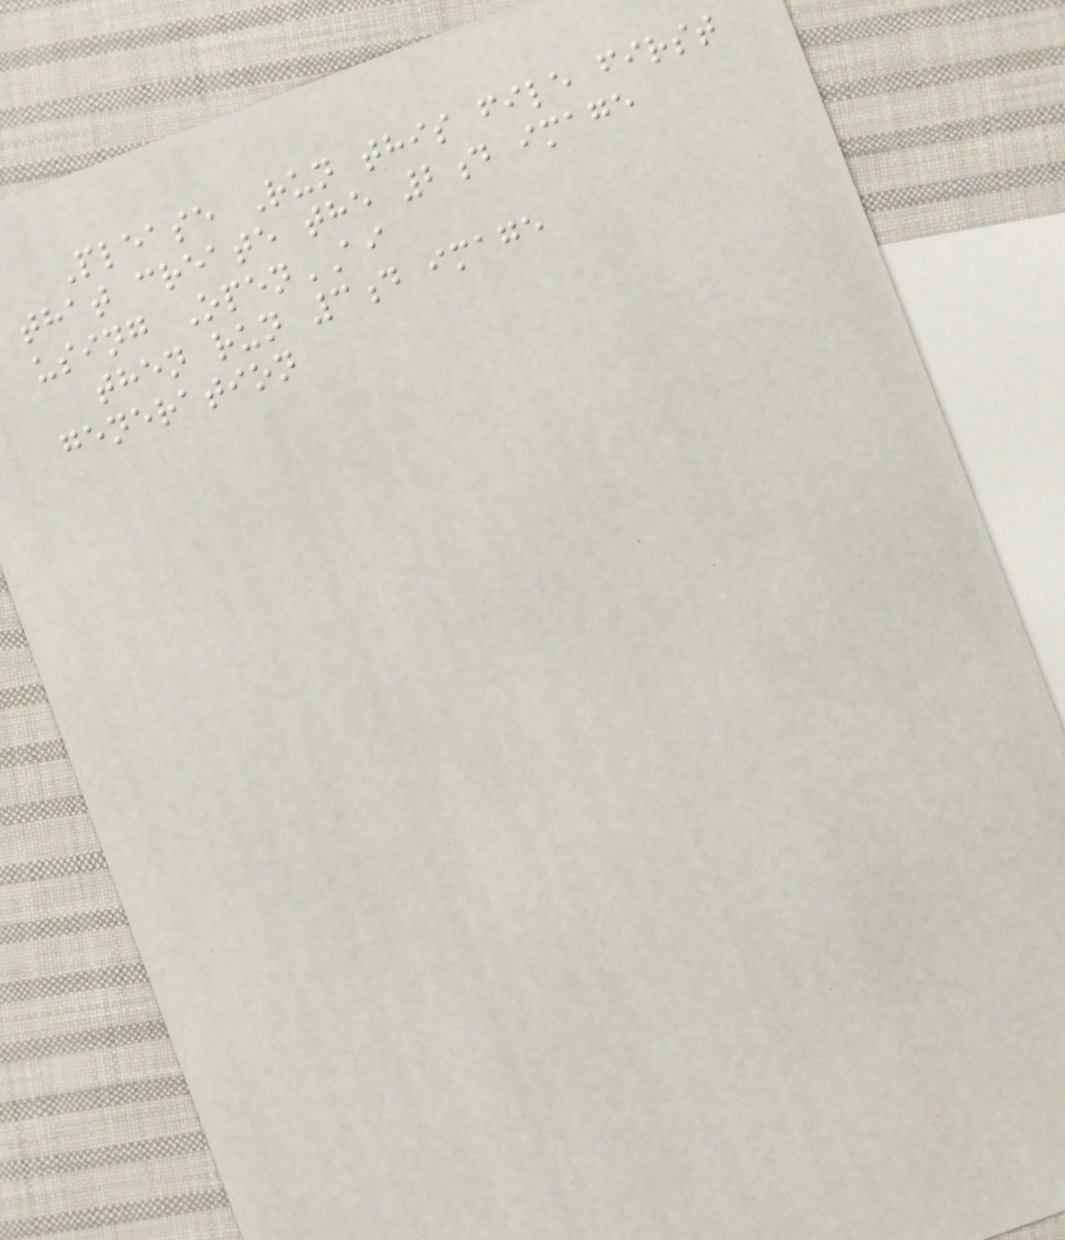Please Run this file first
that create the 2d image
using OpenAI
then run 3d image
generation
